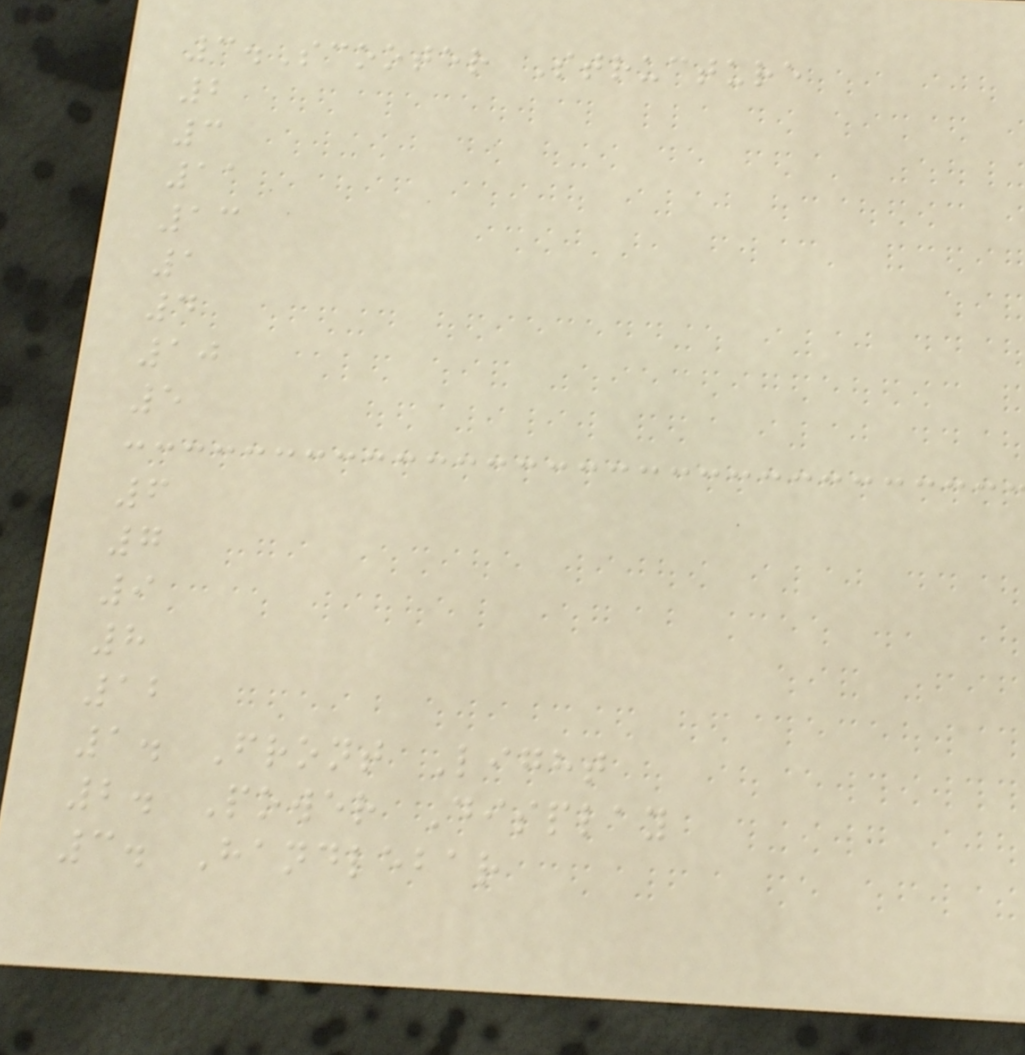3.Scooter Structure
2
3
11
13
1
4
10
5
6
7
9
8
12
1. Front Light
2. Power Display
3. Handlebar
